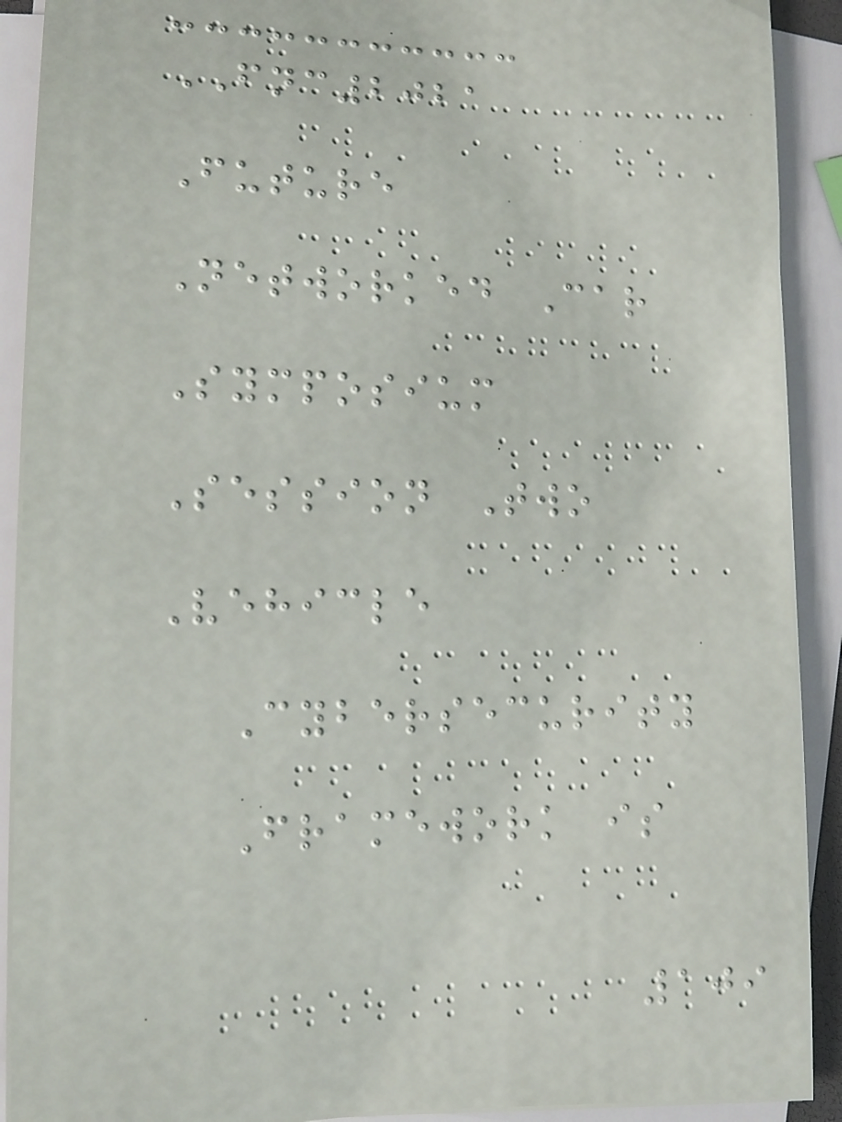FNC2021
Future
Networked Car
Symposium
Session Two
Vehicle
Cybersecurity
Framework is
109
